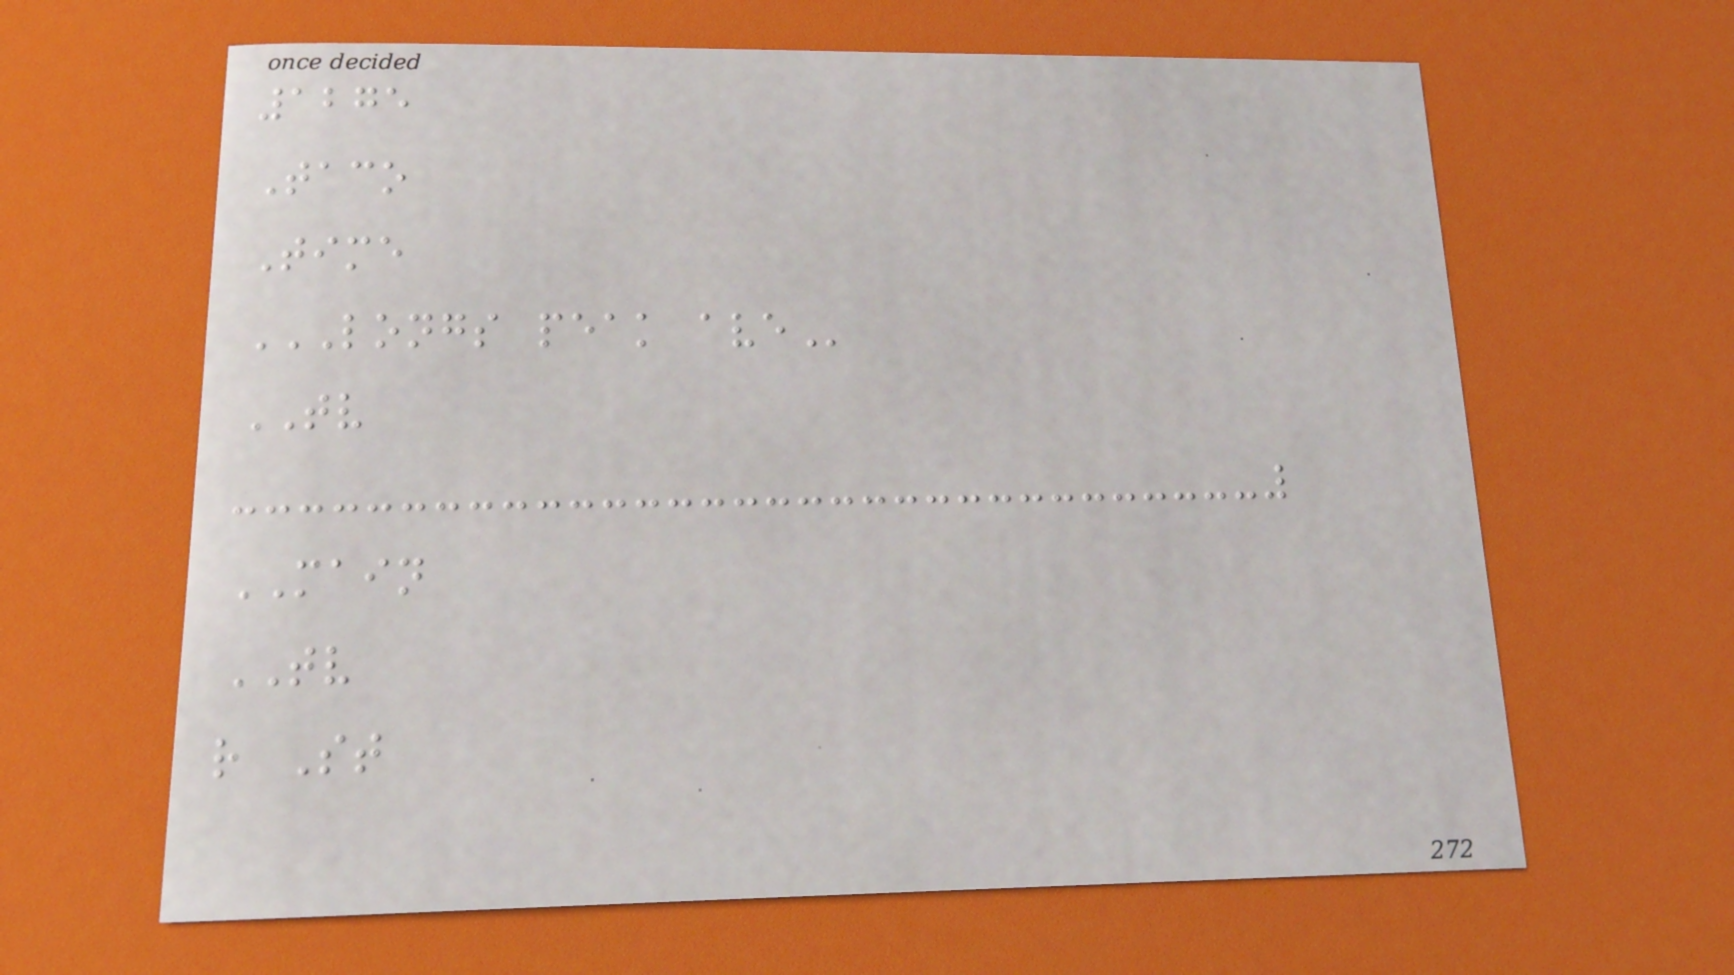1275
Taco
Time
LONGS PEAK AVE
TV
MAIN
TV
r St
